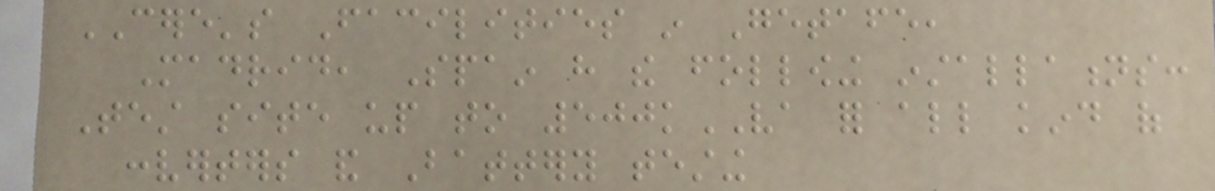CERE's Facilities in Getafe,
Madrid, Spain have the following installations:
Test site up to 500kVA for all kind of
converters and Battery testing
